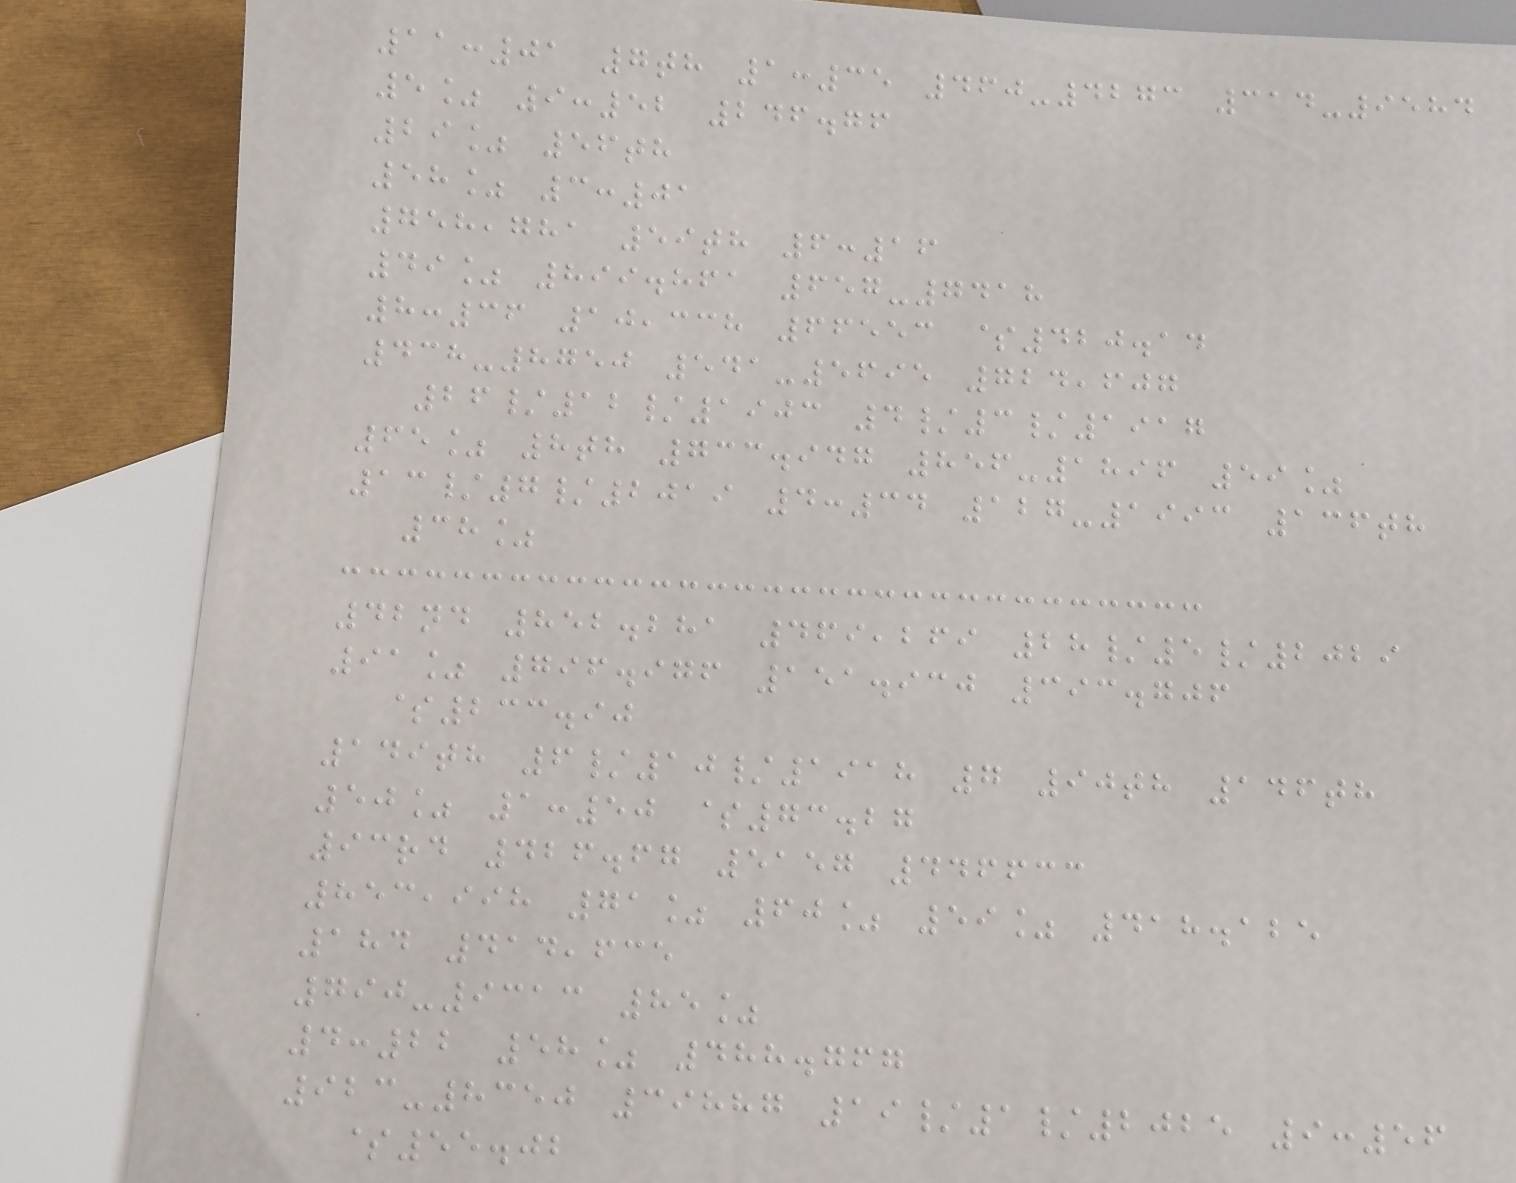11:01 7th 1:35 460-4273 314-9584
5% 9:52 246.76
29% 56th
58% 3:01
758,781 59th 6:16
49% 899.861 657-7418
8:36 10,338 66553 $420.14
438-8750 541-5695 724,607
26/12/1903 4/3/1917
65% 8th 733.947 856-1896 59%
13/7/2019 4:34 127-1993 136th
38%
42nd 852.281 469,269 28/5/2029
91% 796.976 151.930 393.706
$233.90
149th 6/10/1918 7 90th 146th
50% 1:50 $73.27
93rd 426.67 5157 446633
853,998 71% 60% 59% 418.125
184 414,635
790-9313 85%
4:22 58% 488.767
923-8350 39887 19/1/2025 9:56
$55.02
